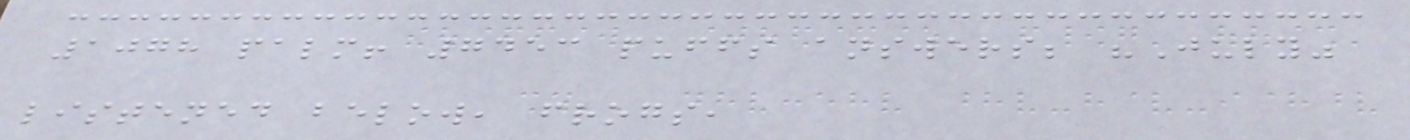1078 palm! 7453 puffs answers; "July"
listened below, frogs,
